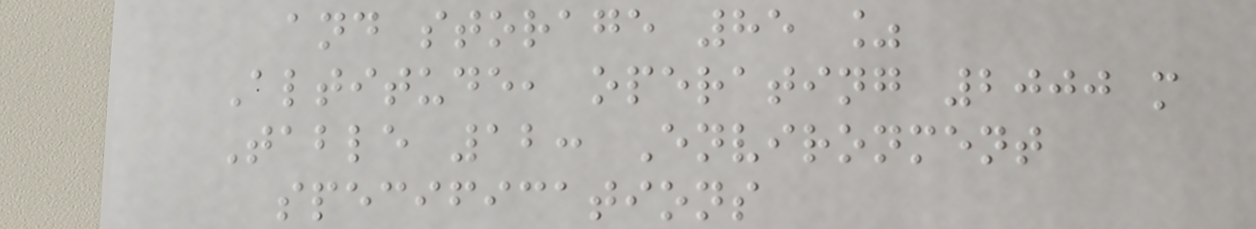and storage 85 %
Altitude, operating 2000 m
Table 12: Environment
specifications
